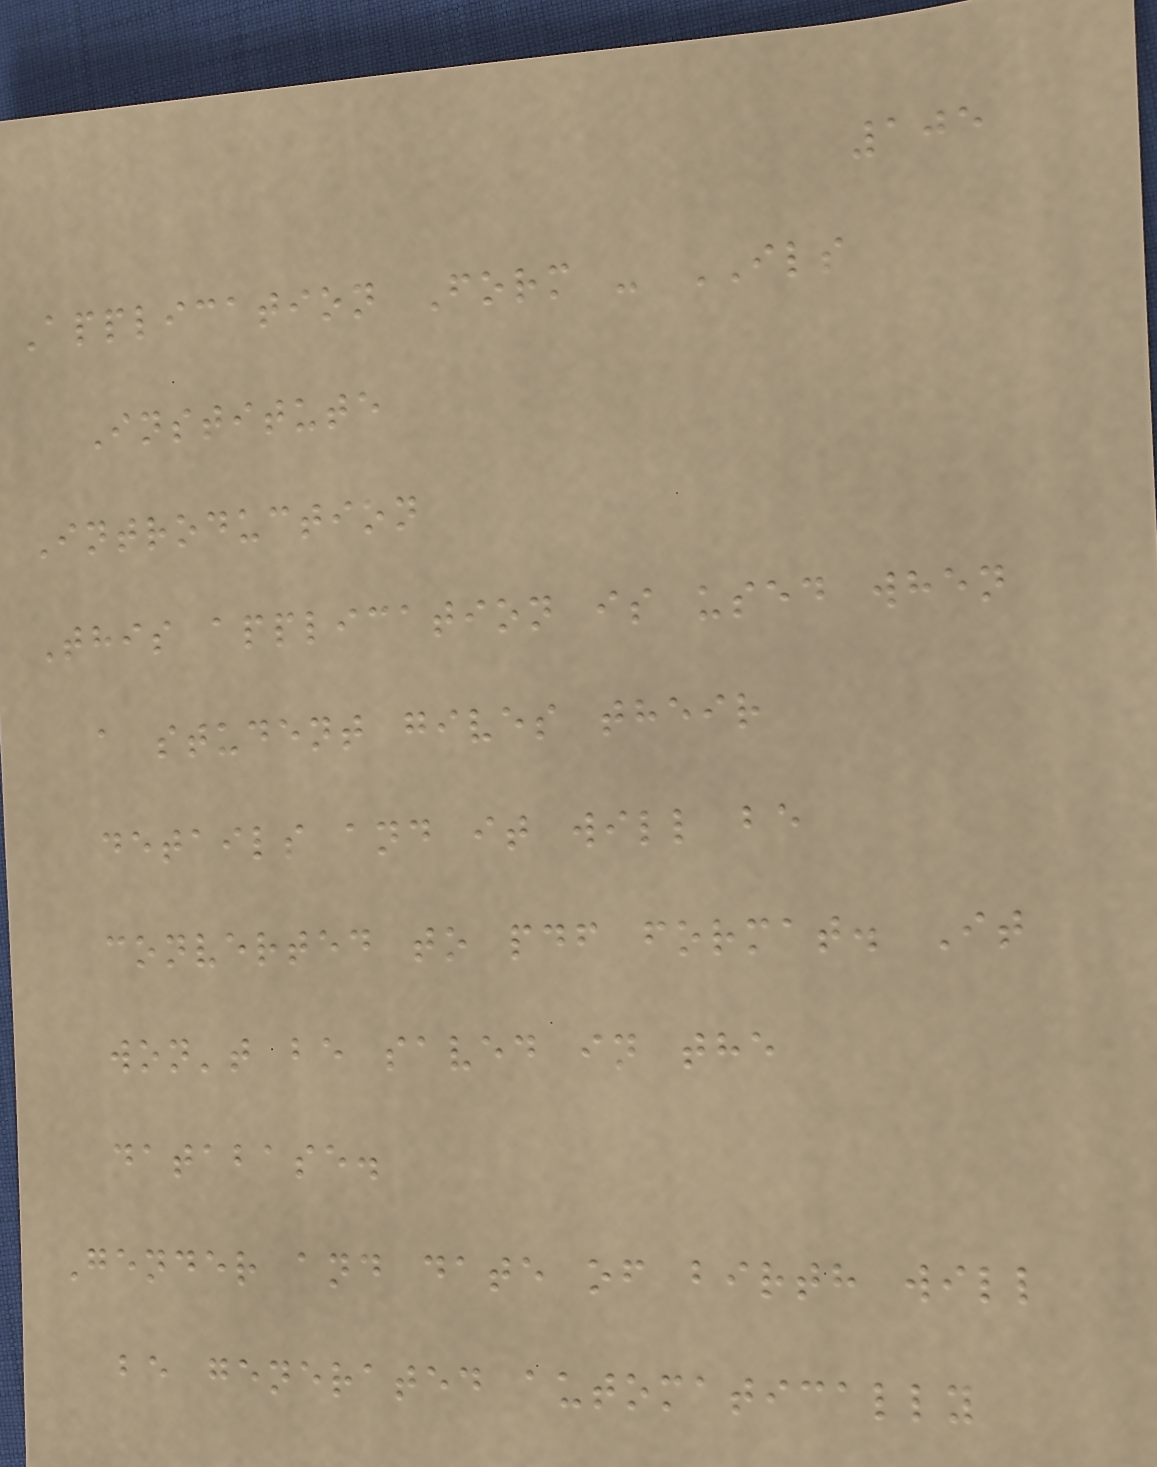105
Application Form - ILS
Institute
Introduction
This application is used when
a student gives their
details and it will be
converted to pdf format. It
won't be saved in the
database.
Gender and date of birth will
be generated automatically
